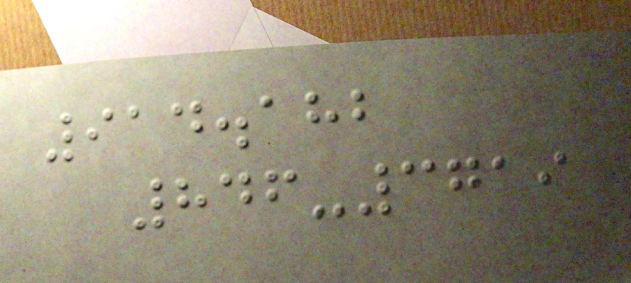914.182
846-3719
